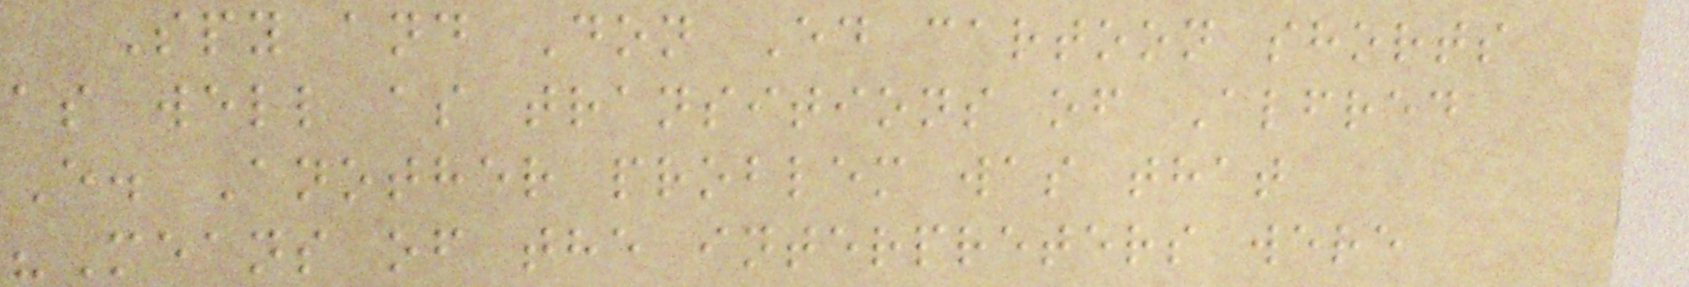Spy and Don Ed cartoon shorts
as well as transitions of Alfred
E. Another problem was that
"Means of the interpreters were
